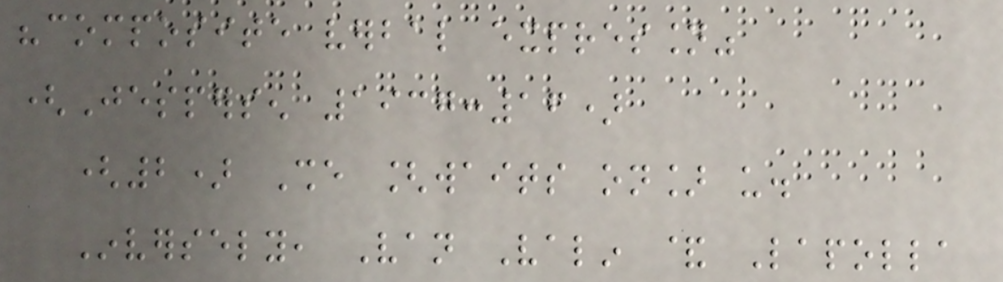"composite verbal expression"
(Jespersen 1937:16)
(2) She [waits on] us.
Inversely, Van Valin & Lapolla
